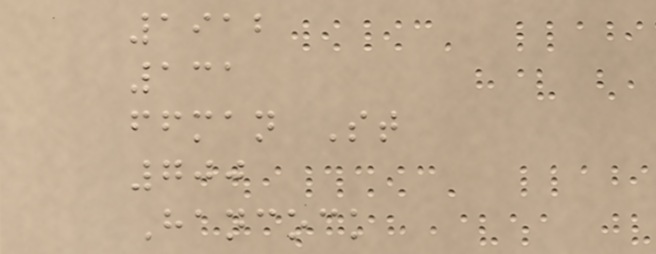1912
131
ffman St
700
Hancock
